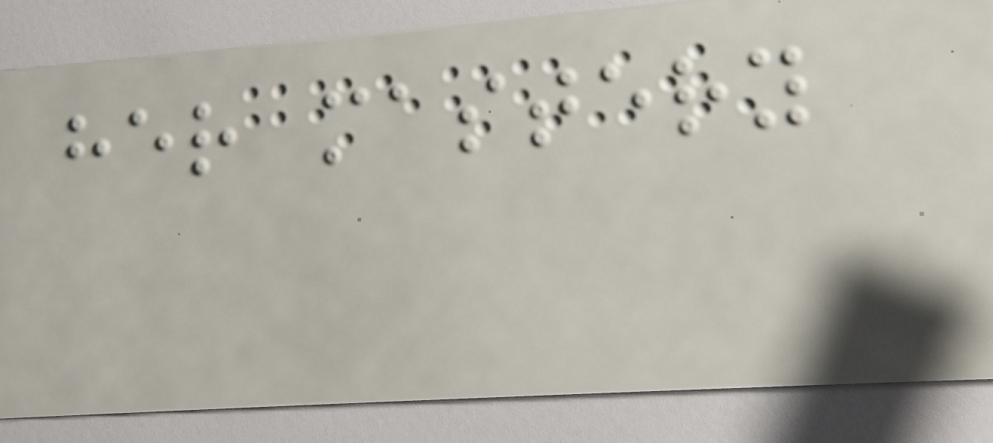her mastery
